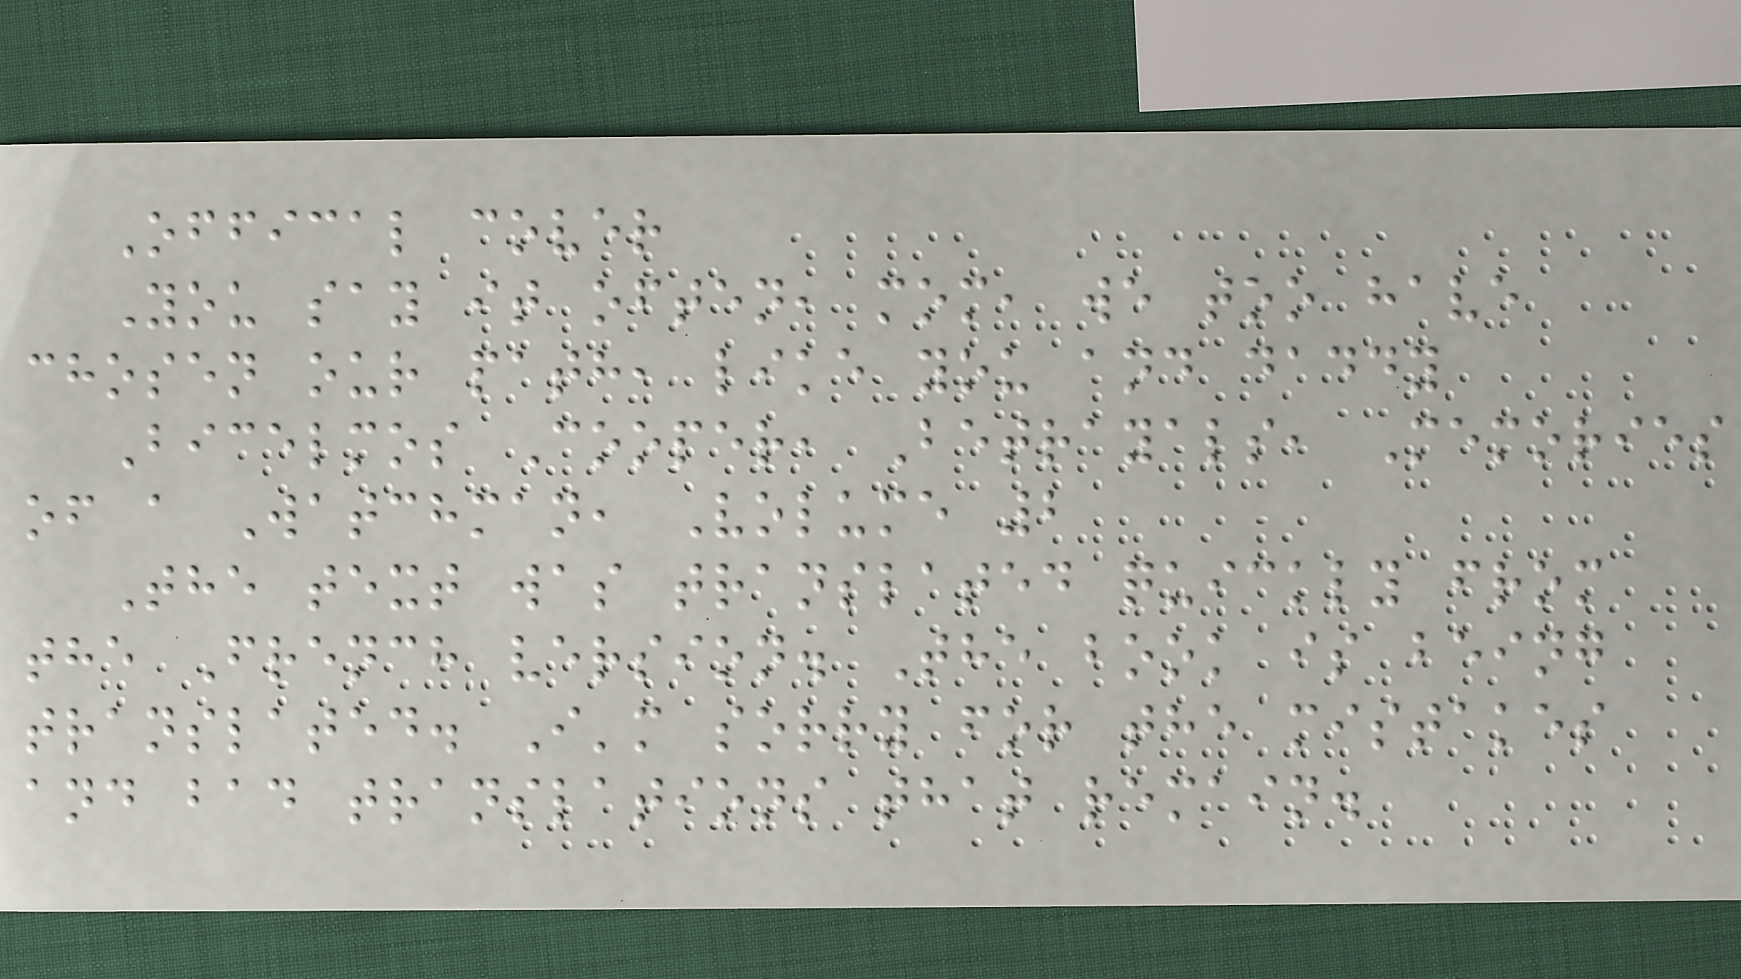Offical cover
You say it often, mom, we too have
chosen our path, like you and daddy
Bicelmos Cooper, Betrayals, Memories
of a Watchman, Volume 2
The text was translated quickly from
the French version. The book is being
translated. I'm sorry for the mistakes
and bad translations that remain.
